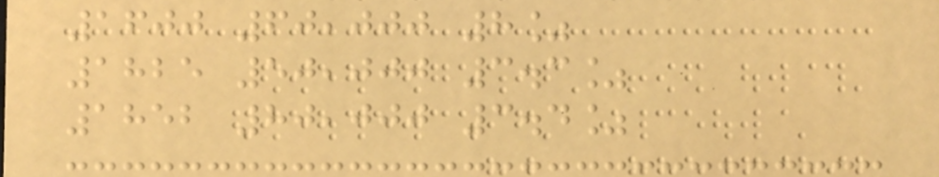1600 60,000 8%
1825 50,000 3.3%
1852 80,000 3.4%
